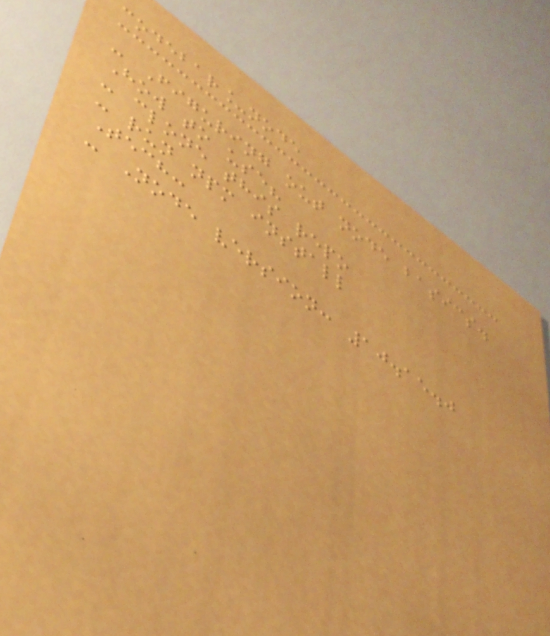codebar_node
- Figuring out node basics.
How to use?
- clone this repo
- run npm install
Tech:
- Node version: 10.15.0
